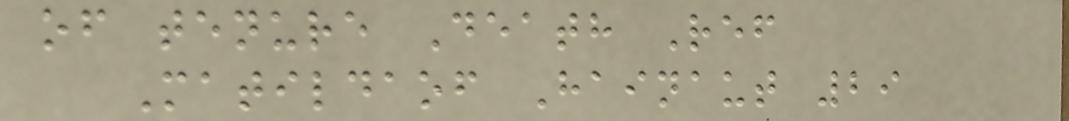of tenure Death Ref
Matildaof Hainaut 29
